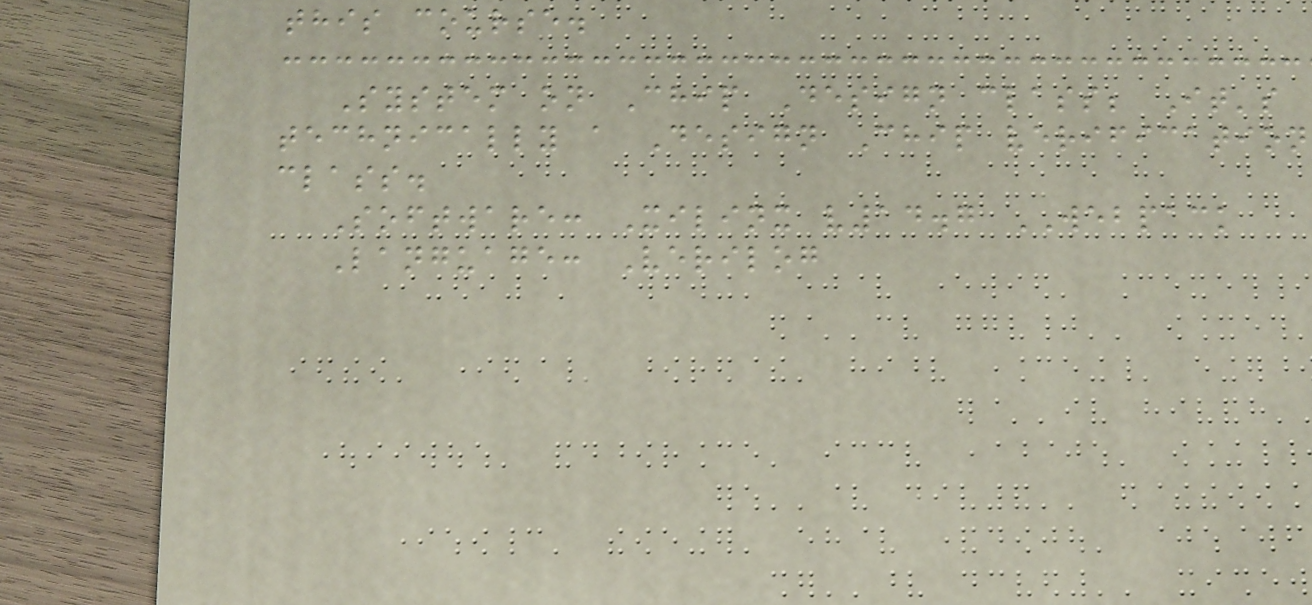this course.
System on Chip Design class; It's
technically a Design Chip verification
class.
Software: Xilinx v14.7 WEBPACK
Language: Verilog
